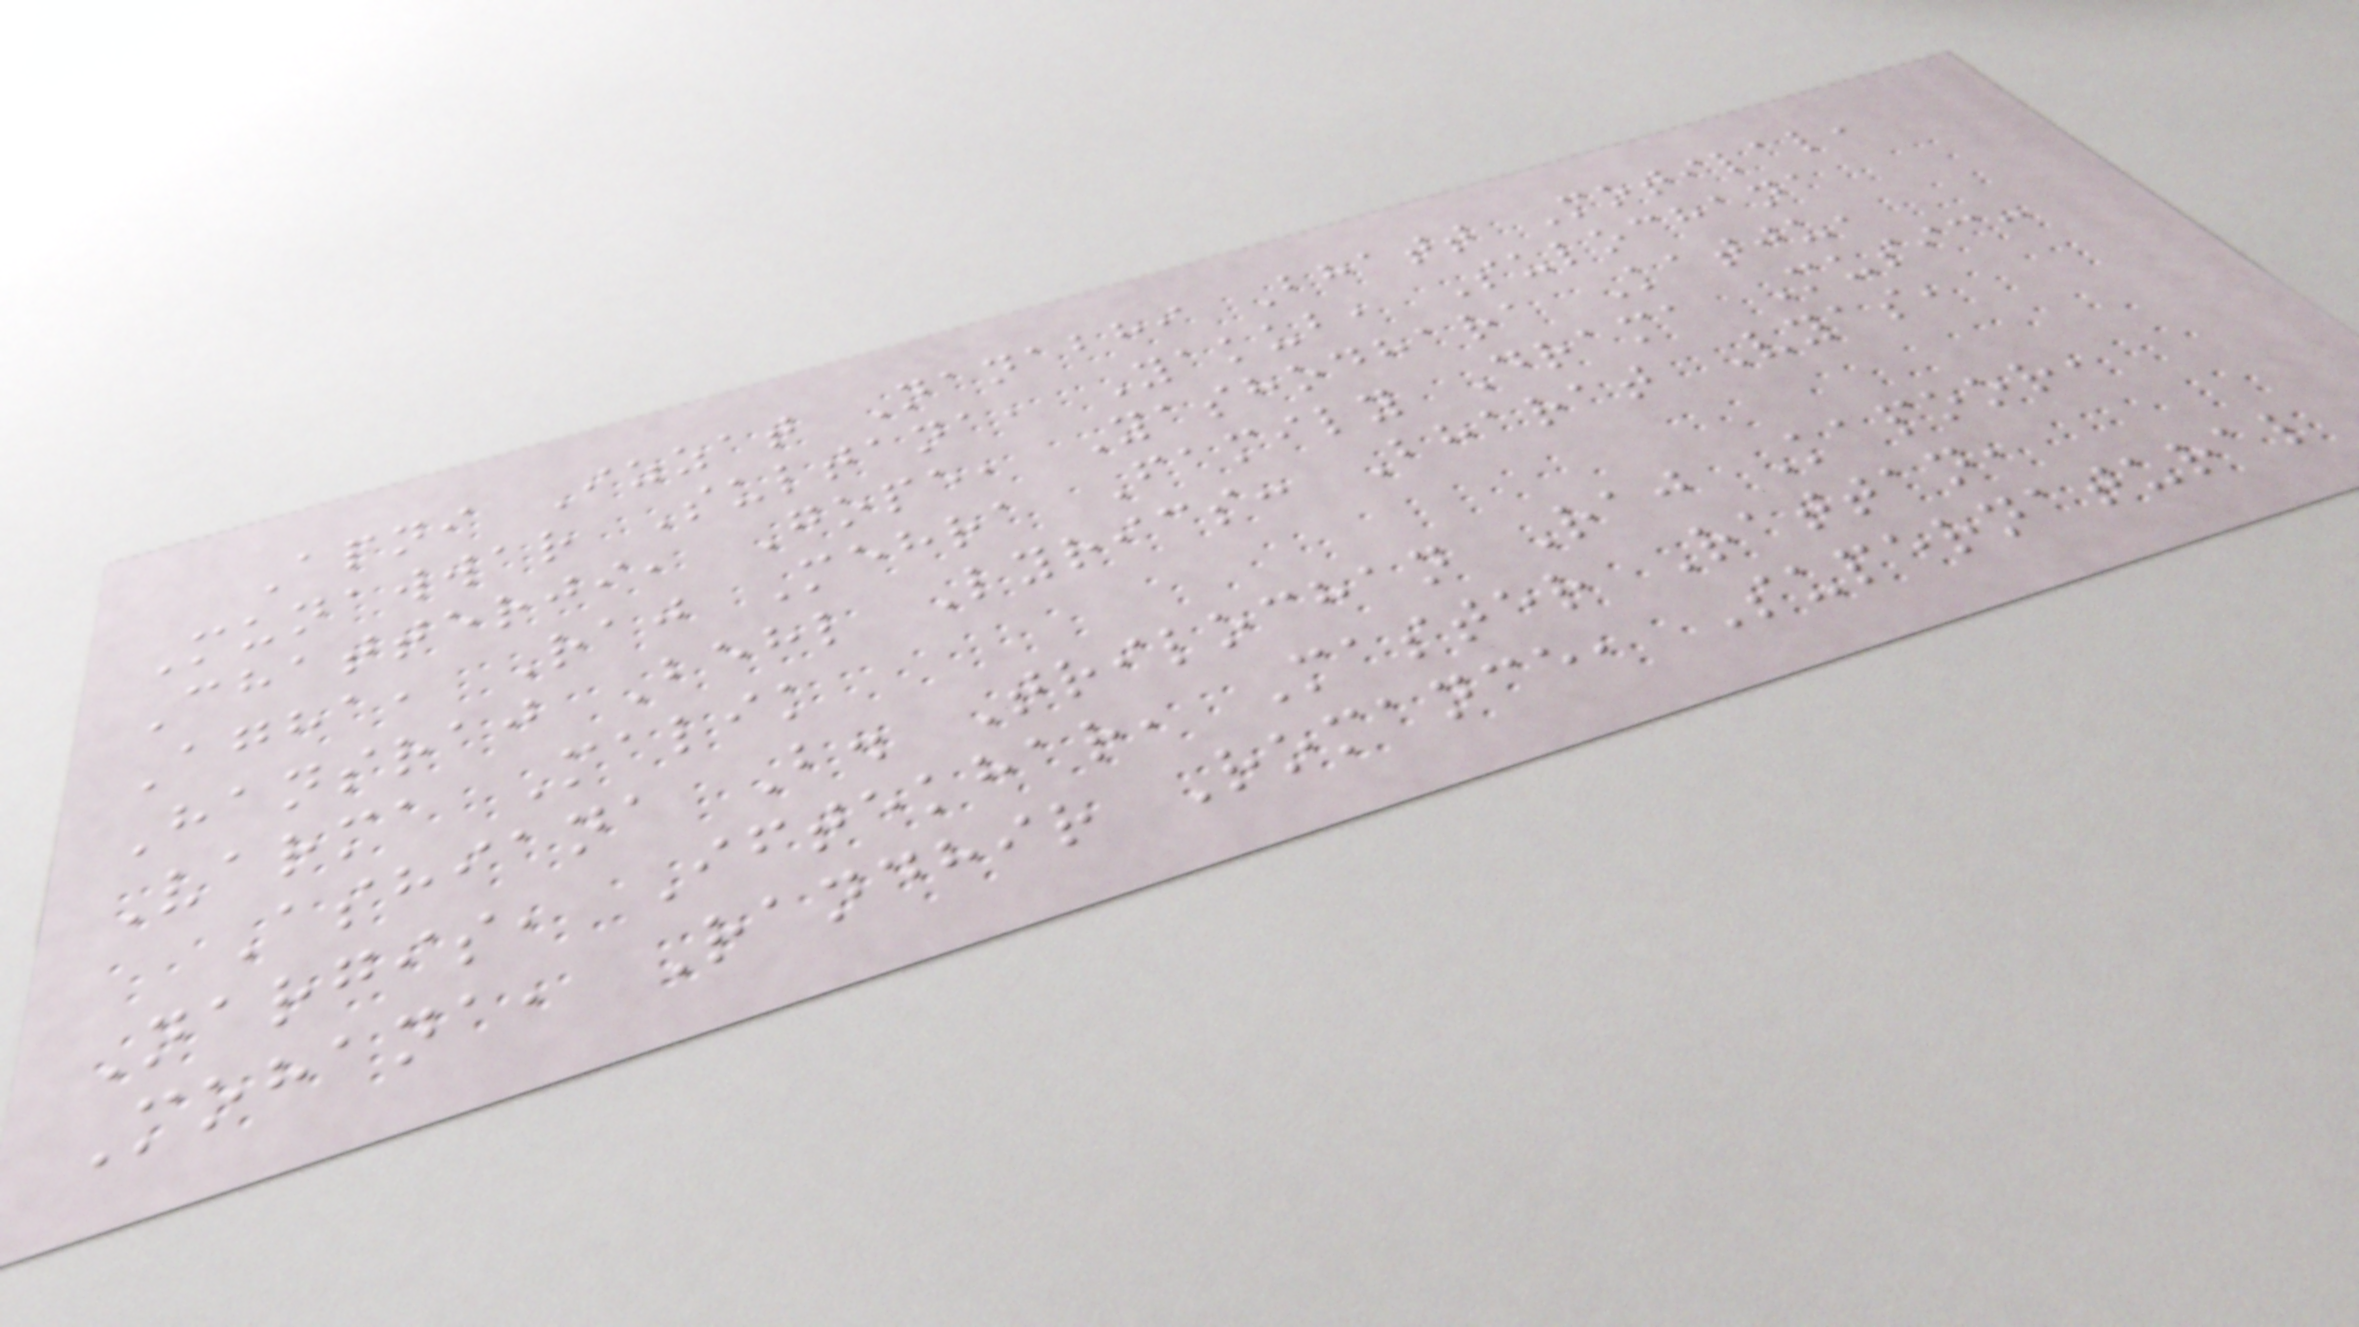Apni Izzat Nanabhi Bhatt Motilal,
Munawwar Sultana, Yakub, Sulochana
Chatterji, Gope, Yashodhara Katju,
Agha, Raj Mehra Family Drama Music:
Hansraj Behl Lyrics: Bharat Vyas,
Varma Malik
Ashiana B. Trilochan Raj Kapoor,
Nargis, Iftekhar, Master Rattan,
Mohana, Randhir Romance, Supernatural
